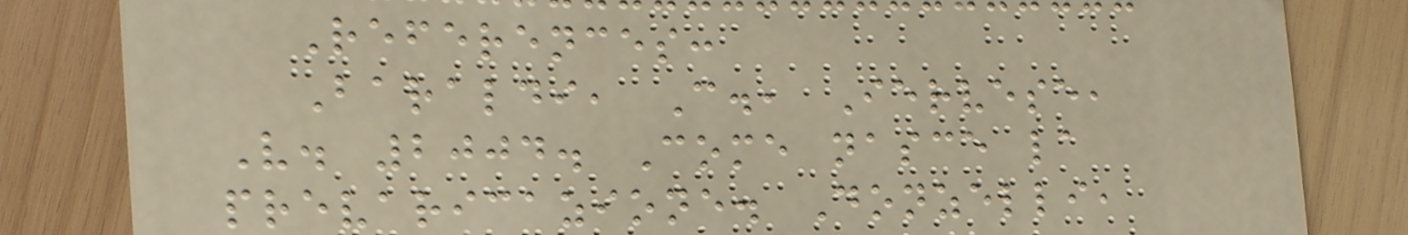References:
Baraldi, C., Iervese,
V. 2004. Come nasce la
prevaricazione. Donzelli,
